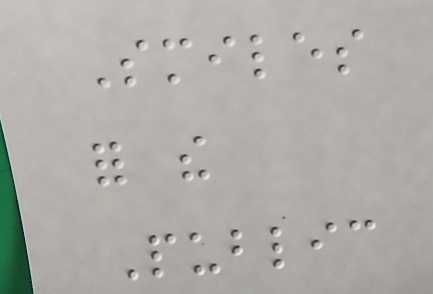Smiles
for the
Public
